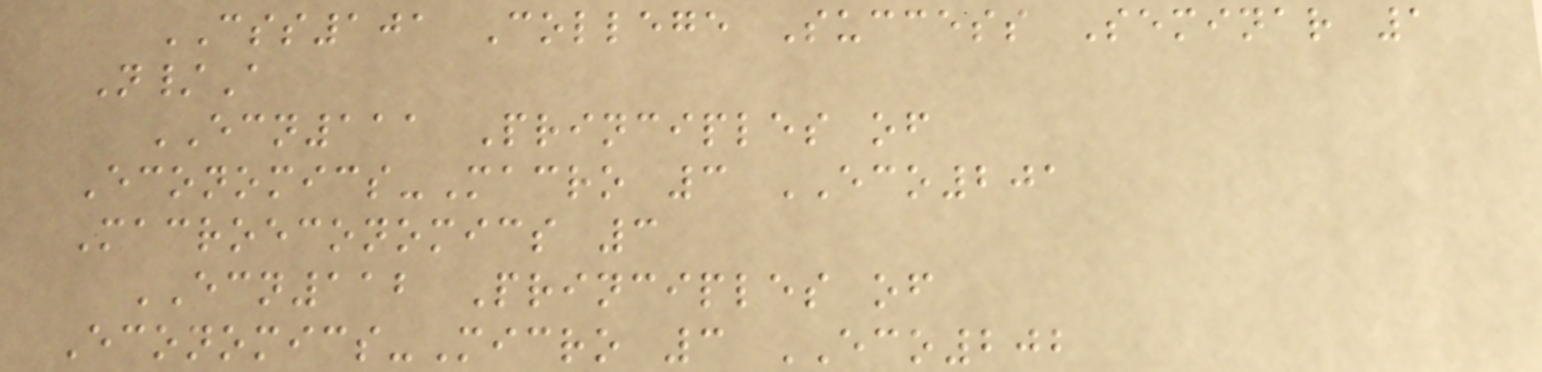CSS101 College Success Seminar 1
N/A
ECN111 Principles of
Economics-Macro 3 ECO201
Macroeconomics 3
ECN112 Principles of
Economics-Micro 3 ECO202
